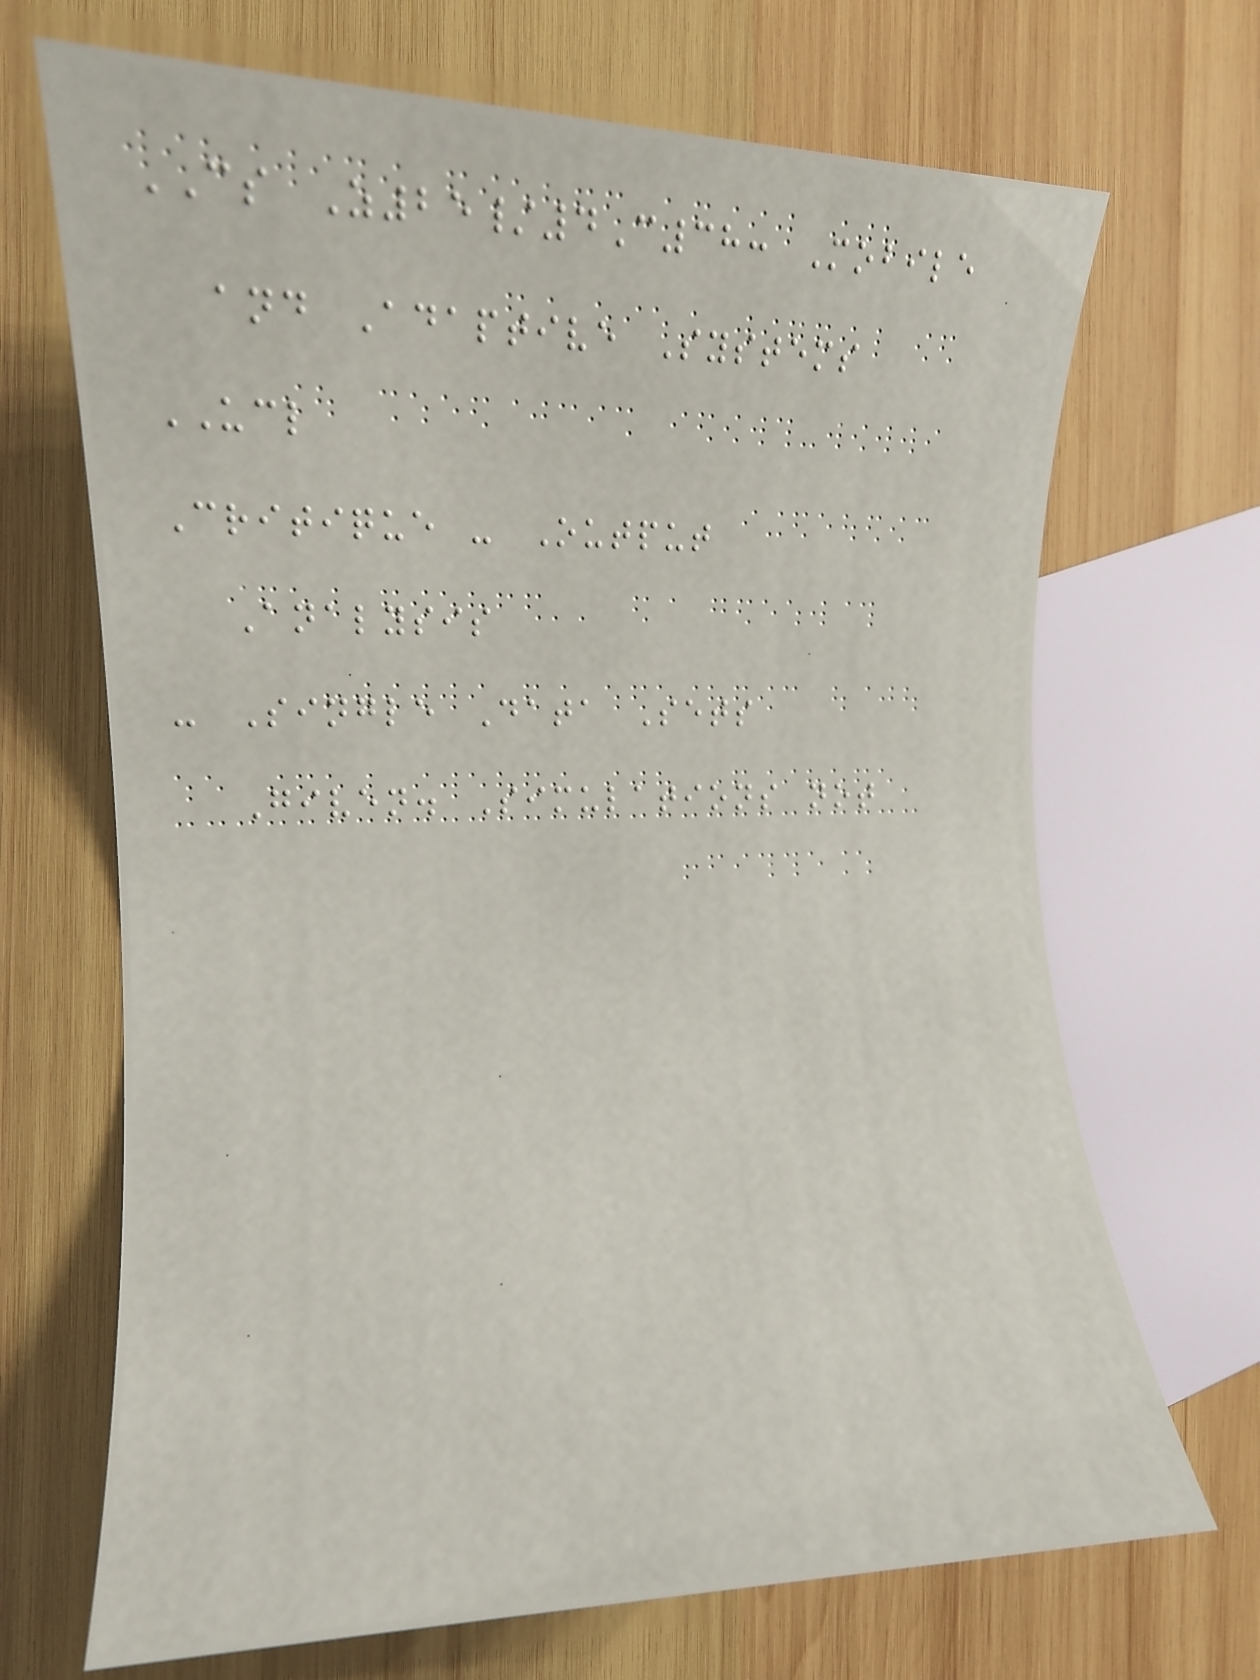CS Z25/4C38: Mobile
and Adaptive Systems
UCL
Critique - Output
Analysis
- Single Data Sets
Given. Simulations not
